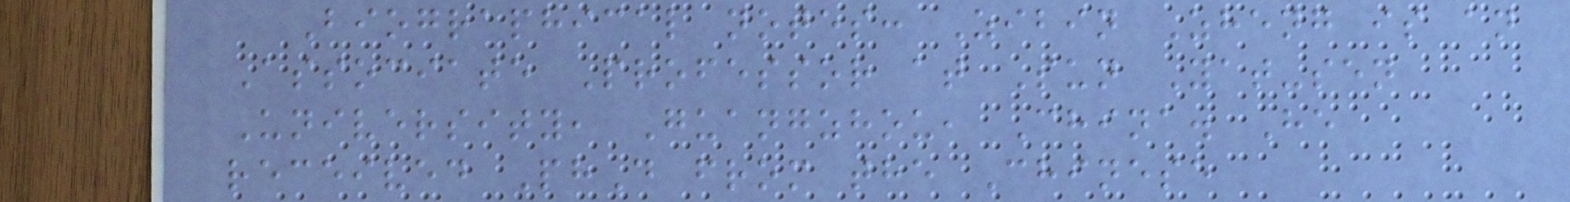Biographical notes: Zibin Zheng is an
Associate Professor at Sun Yat-sen
University, Guangzhou, China. He
received PhD from the Chinese
